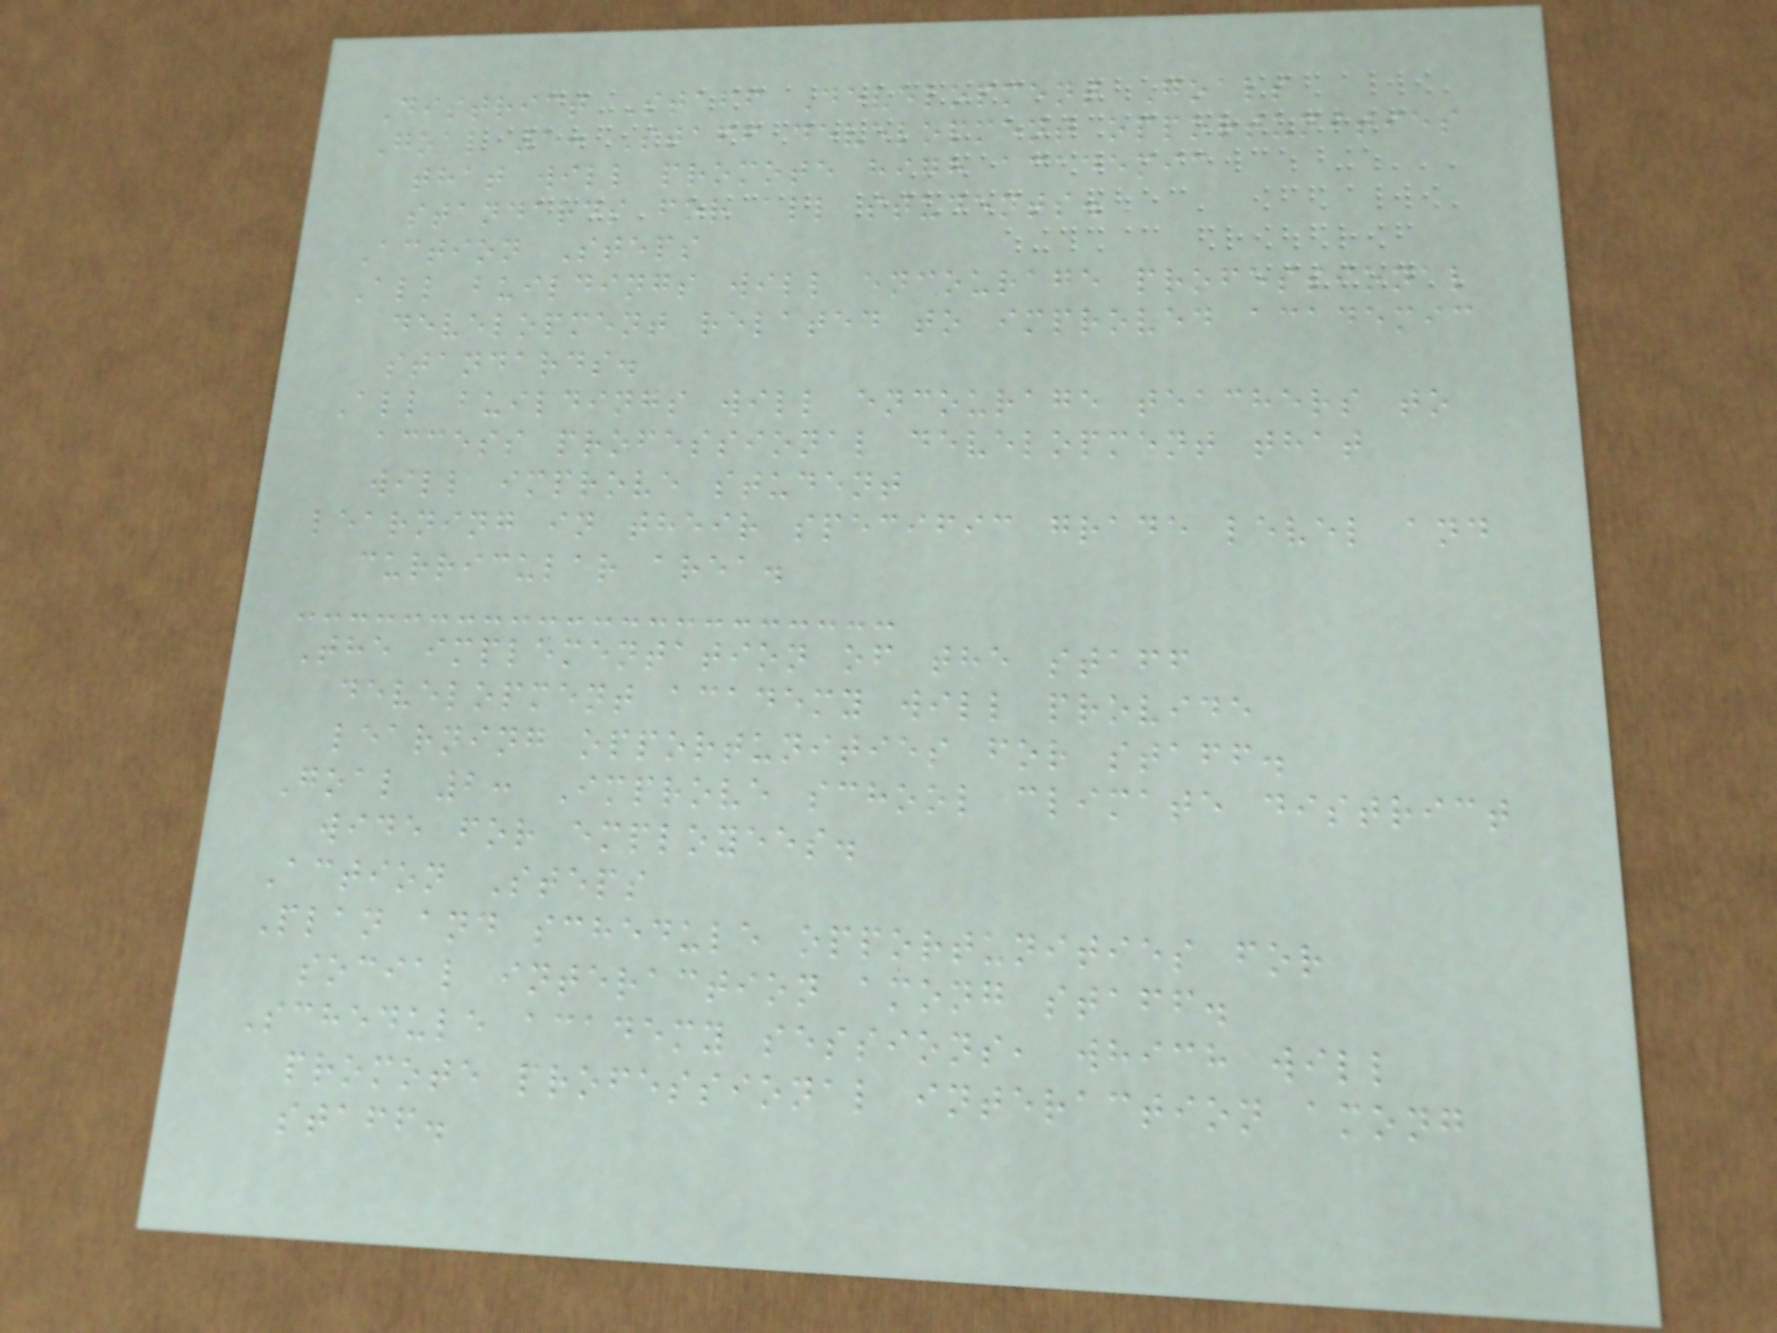District Staff Development Goals
Goal 1: Staff development opportunities
that will promote high academic
standards for all students.
Action Steps
All buildings will encourage professional
development related to improved academic
standards.
All buildings will encourage teachers to
access professional development that
will improve student
learning in their specific grade level and
curricular area.
The implementation of the staff
development academy will provide
learning opportunities for staff.
Goal 2: Improve school climate district
wide for employees.
Action Steps
Plan and schedule opportunities for
social interaction among staff.
Schedule academy sessions, which will
promote professional interaction among
staff.
